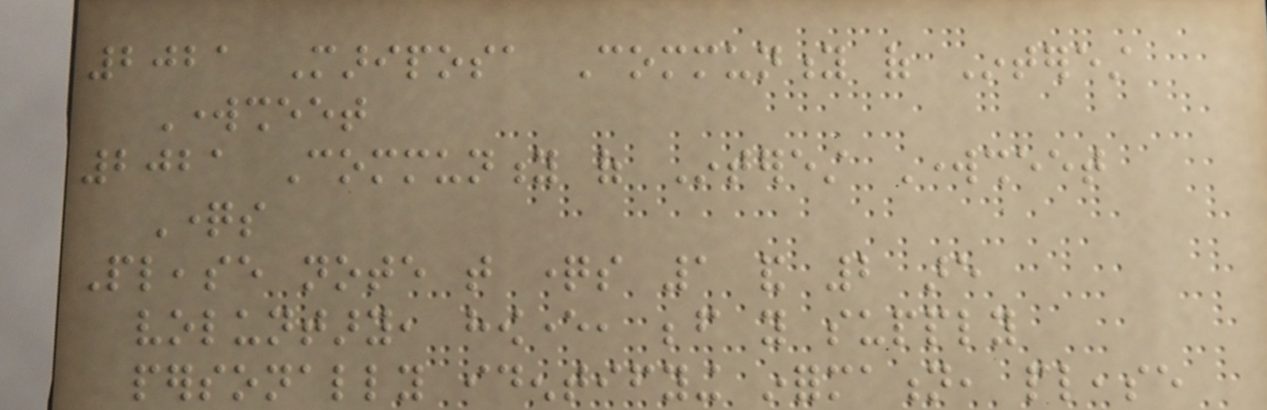2021 Mariposa Community of Interest
Worksheet
2021 Community of Interest Worksheet
Questions
Please note that questions 1 and 2 are
voluntary, however, before you supply
personally identifying information, please
